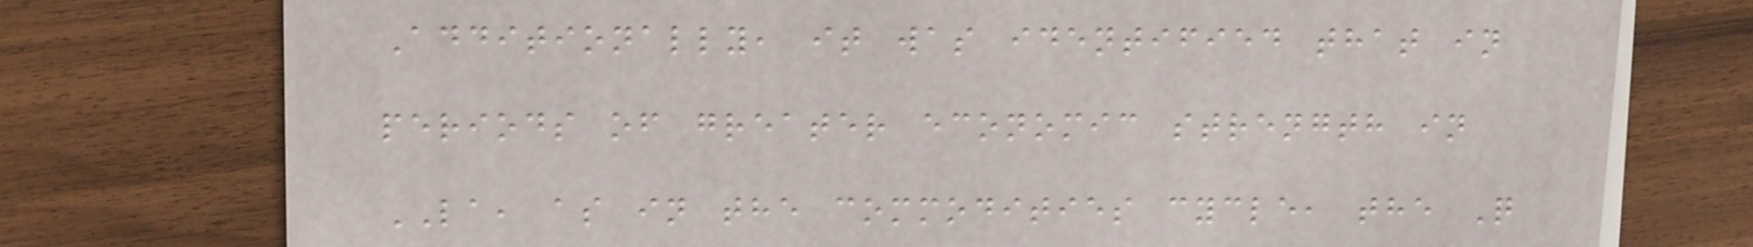Additionally, it was identified that in
periods of greater economic strength in
LA, as in the commodities cycle, the Q
